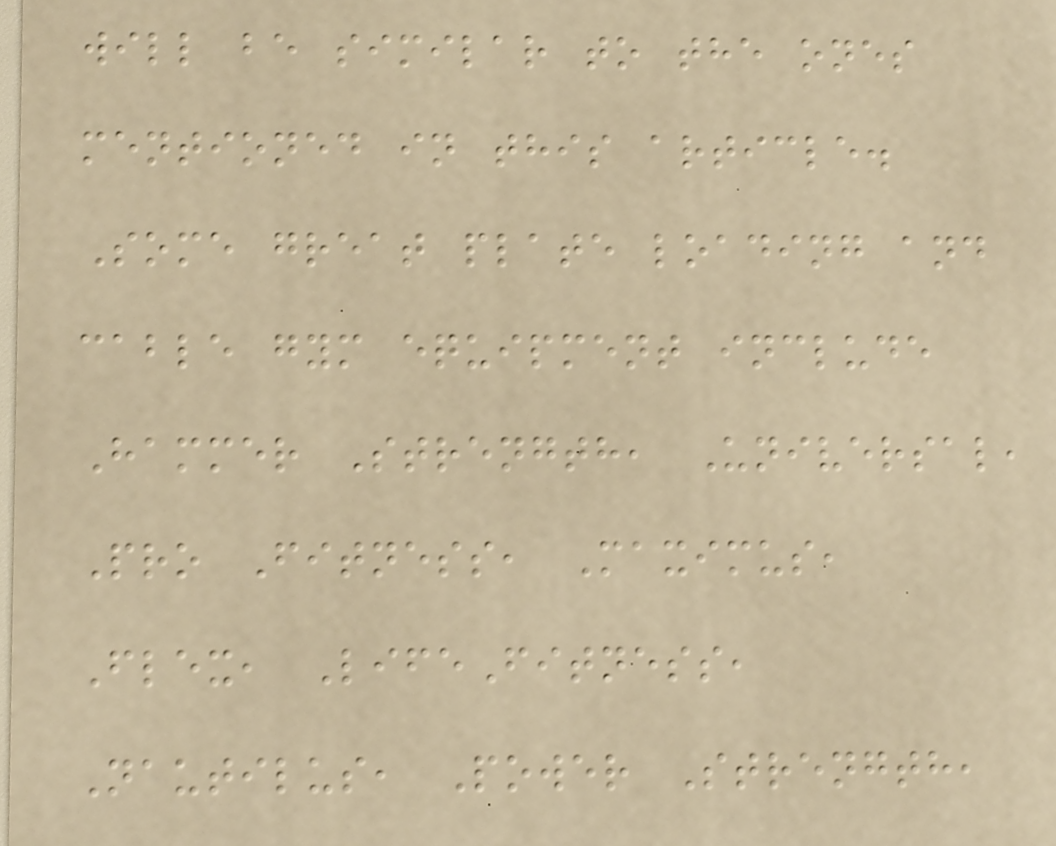will be similar to the ones
mentioned in this article.
Some great plate loading and
cable gym equipment include
Hammer Strength, Universal,
Pro Fitness, Maximus,
Flex, LifeFitness,
Nautilus, Power Strength,
